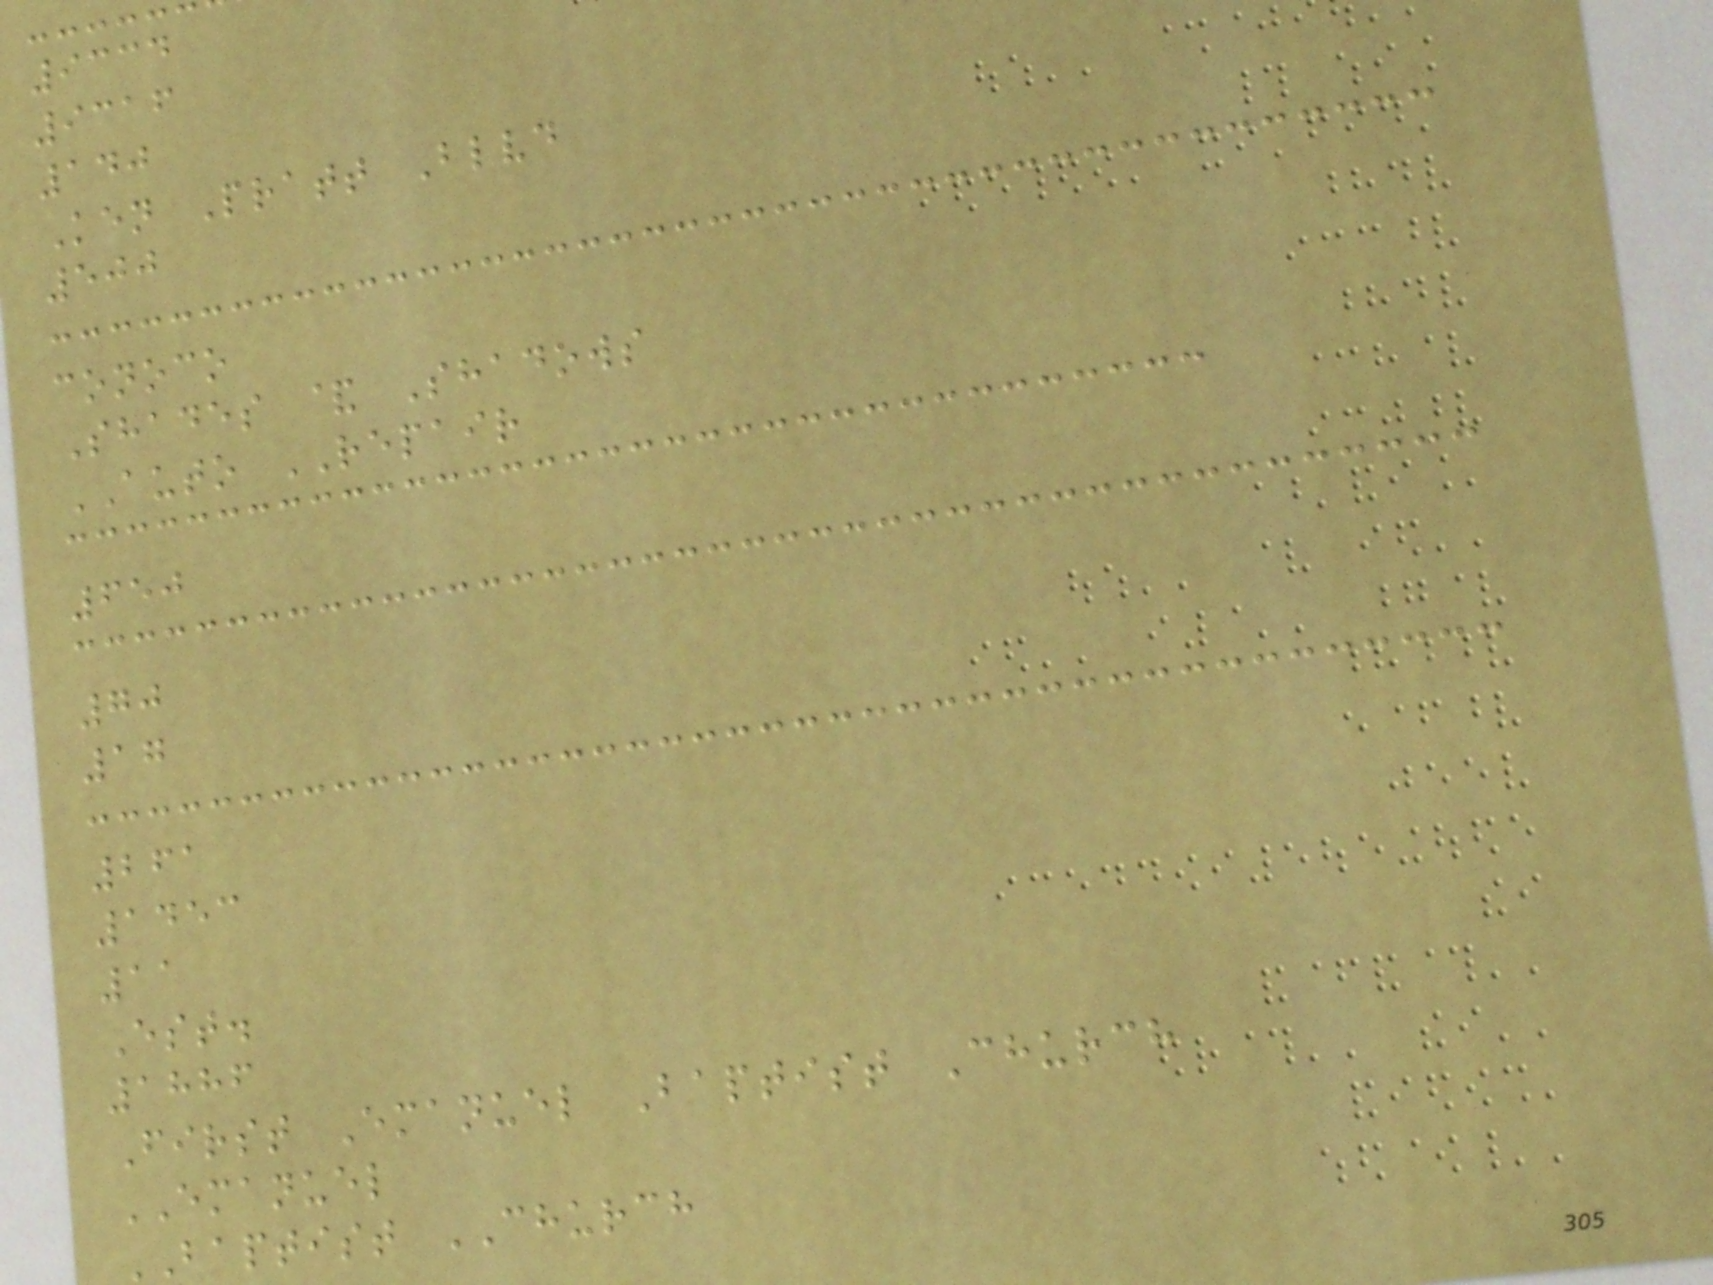9334
9316
140
Ken Pratt Blvd
500
conoco
Shades & Shadows
AUTO REPAIR
650
70
17
261
1453
11
Est.
1886
First Emanuel Baptist Church
EMANUEL
BAPTIST CHURCH
